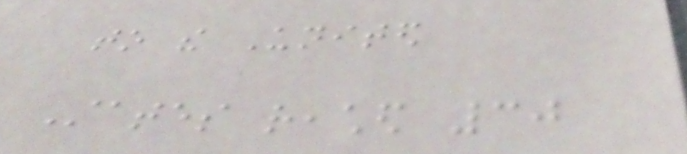to the United
States reached 30
